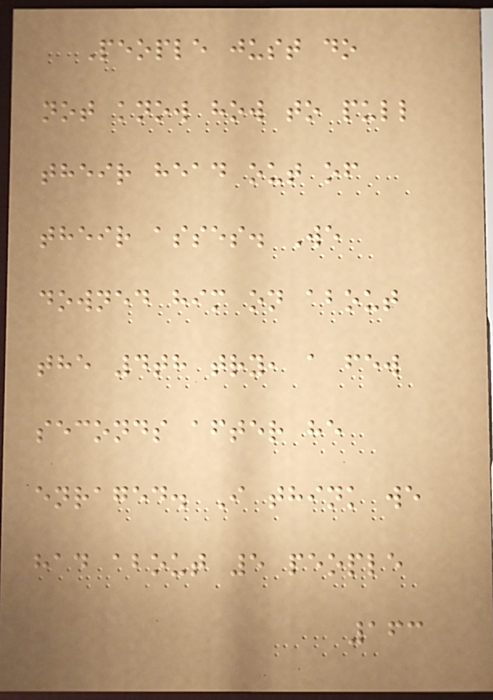People just do
not know how to pull
their head out of
their asses. We
downed him on about
the 4th try, a few
seconds after he
enraged. I think we
had about 5 people
163
